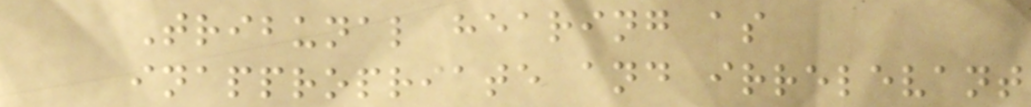Tribunal hearing as
inappropriate and irrelevant
